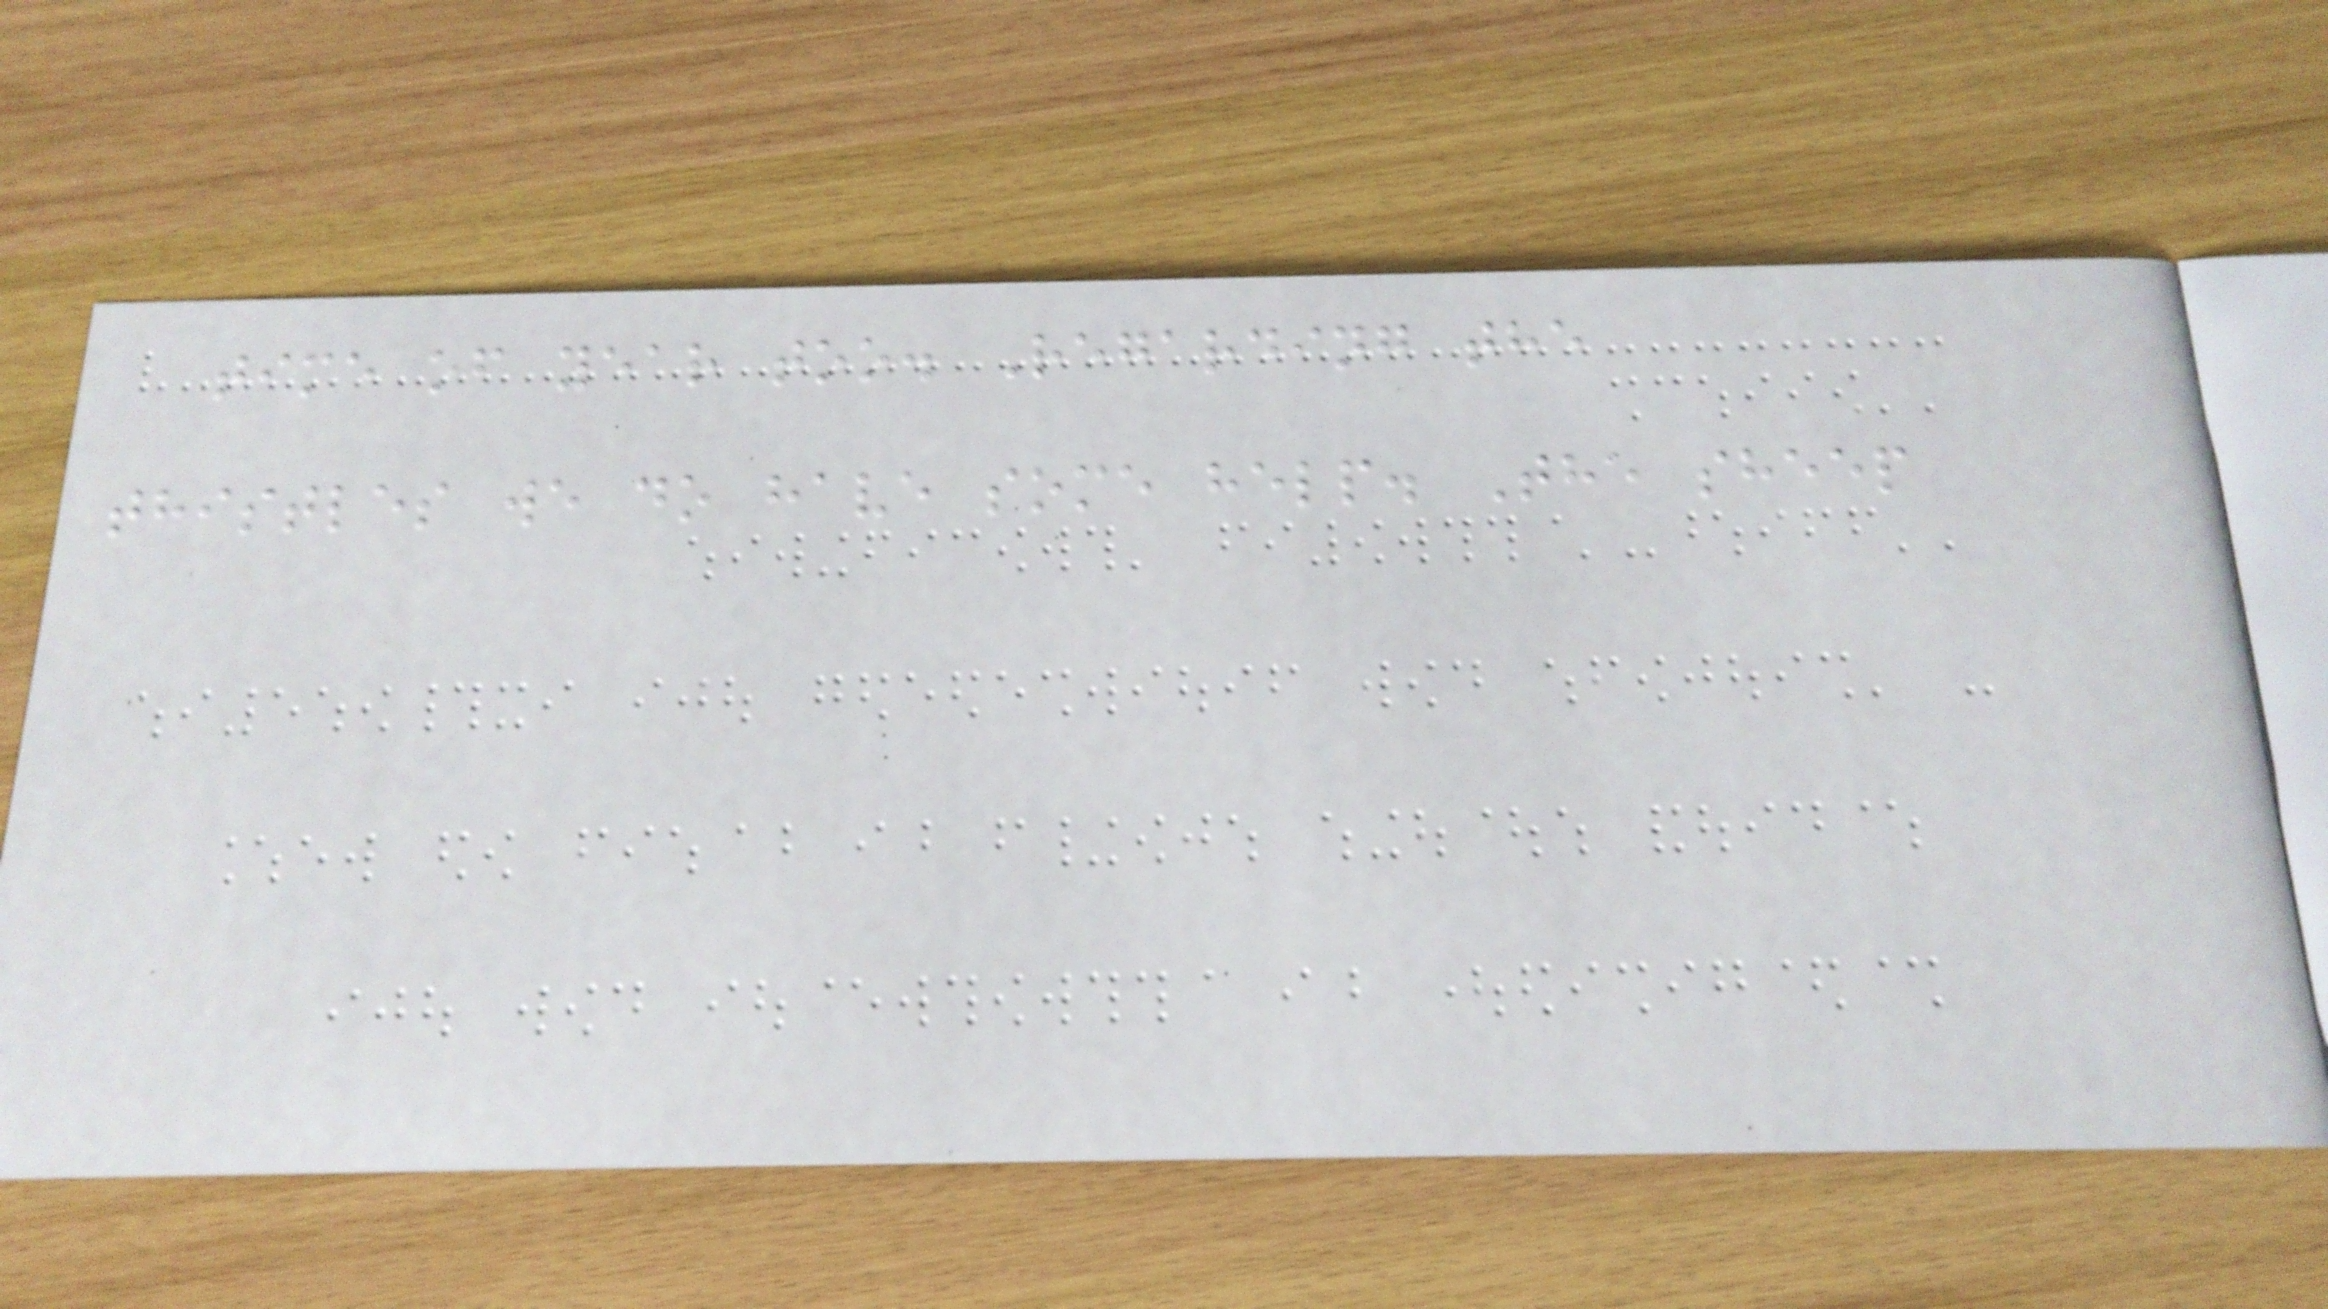time of year too. Regarding the
thistles we do have some help. The sheep
